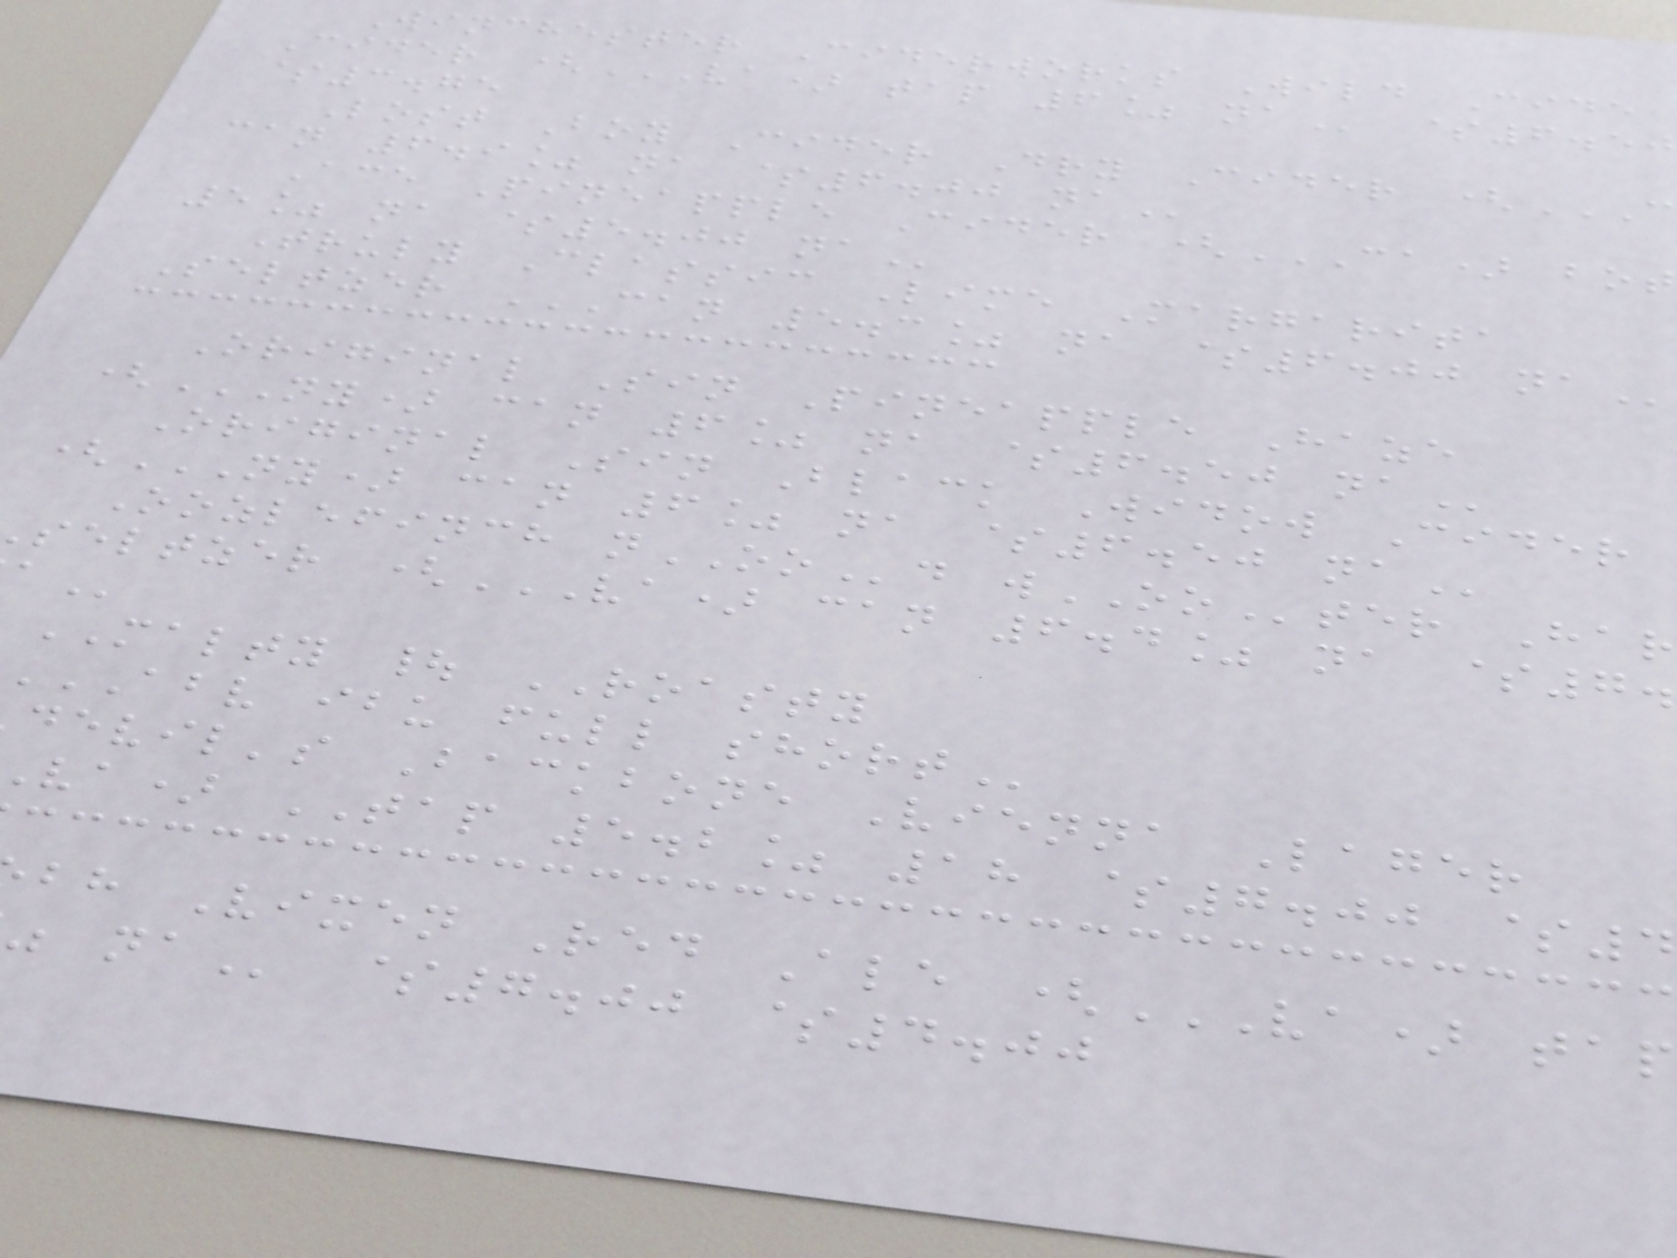Winchester Ciderworks Wild Cide
Cider (VA) TAP 6% NA $6.50
$3.75
Lost Boy Cider Dry Cider (
can 6.9% na $6.00
Ace Pineapple Cider (CA) BOT
5% na $5.00
Truly Classic Lime Margarita
Seltzer CAN 5.3% NA $6.00 NA
Original Sin Pineapple Haze
(NY) CAN 6% NA $6.50 NA
Original Sin Black Widow Cider
(NY) CAN 6% NA $6.50 NA
Oozlefinch nOOd wOOter Har
MALTY | ROASTY
ABV IBU FULL SHORT
devil's Backbone Vienna Lager
va) TAP 5.2% 18 $7.00 $4
$7.00 $4.00
